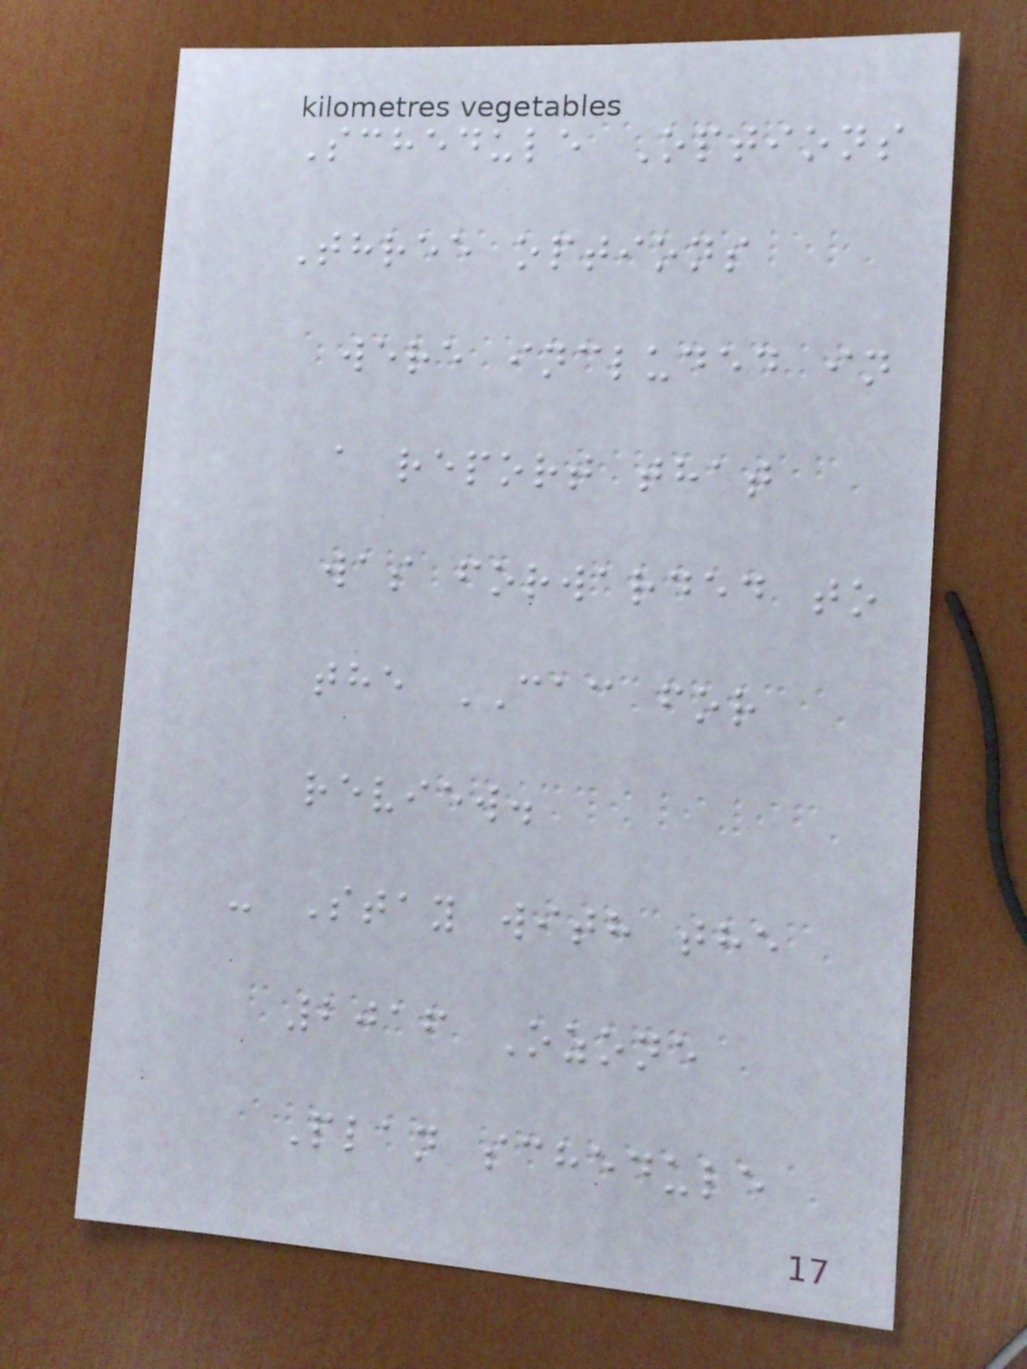Schedule Options
Three options
were included in
a report that
was forwarded to
the CAC for
review.
- Stay with the
2016 Ozone
Plan schedule
